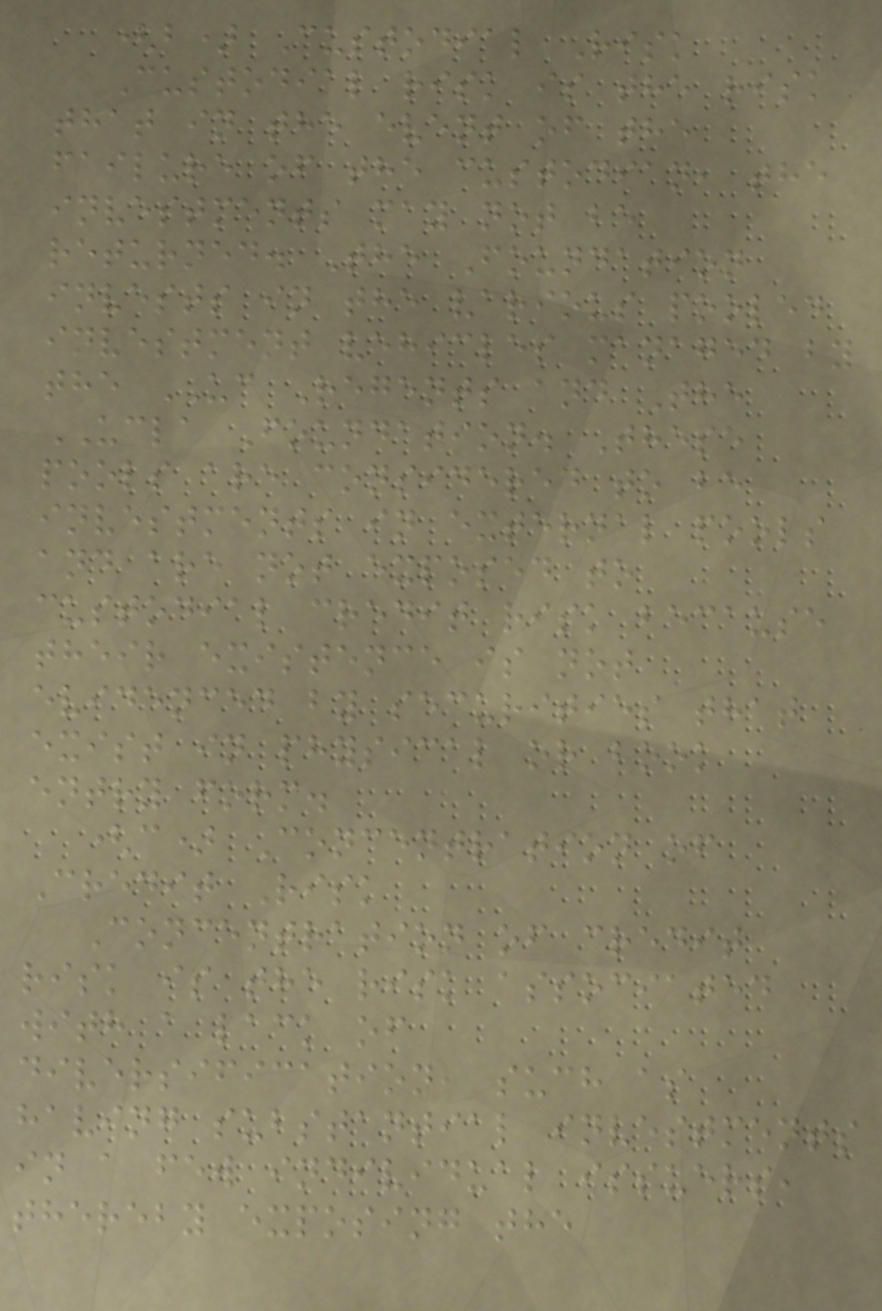(b) Custodial Risk
Custodial risk is the risk
that in the event of the
failure of the custodian, the
investments may not be
returned. The Foundation
invests in the various pooled
investment vehicles managed by
the UC Regents and The
UCLA Foundation. These
pools are considered to be
investments in external pools
and are not exposed to
custodial credit risk because
their existence is not
evidenced by securities that
exist in physical or book
entry form.
(c) Concentration of
Credit Risk
Concentration of credit
risk is the risk associated
with a lack of
diversification, such as
having substantial investments
in a few individual issuers,
thereby exposing the
